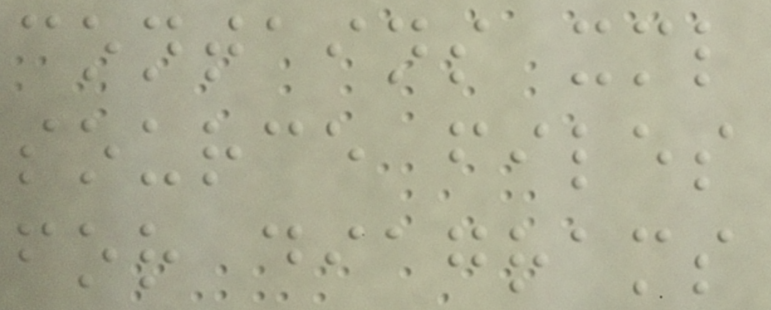contains xml
source files
for diagrams
